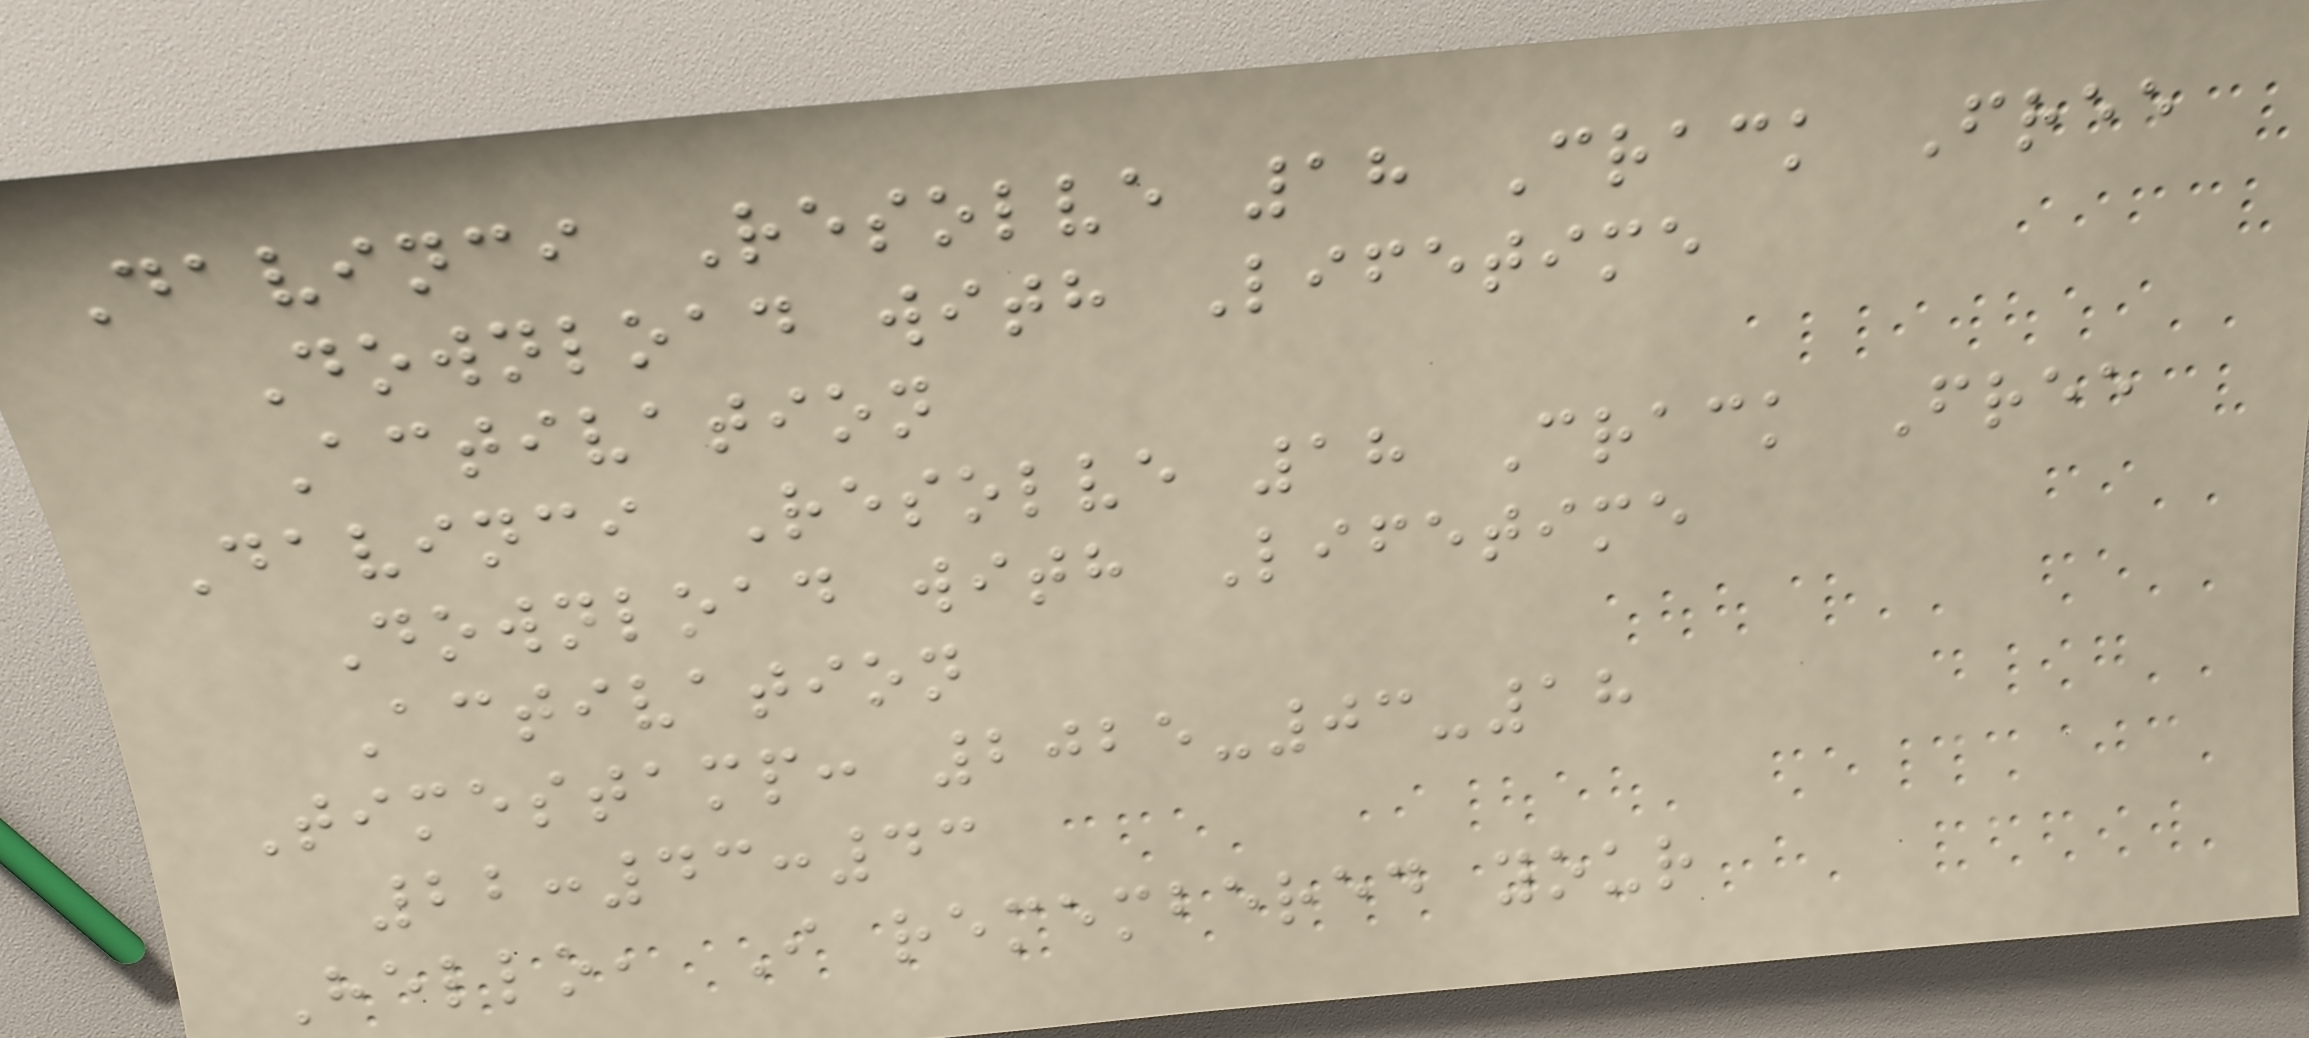Davinci Resolve 18 Crack Free
Download with Lifetime
Activation
Davinci Resolve 18 Crack Free
Download with Lifetime
Activation
Timestamp: 2025-03-18
22:43:43
Hello, I remembered your
